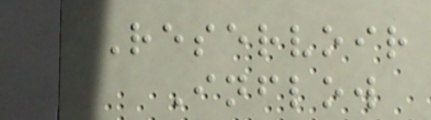Reservoir
Inflow
